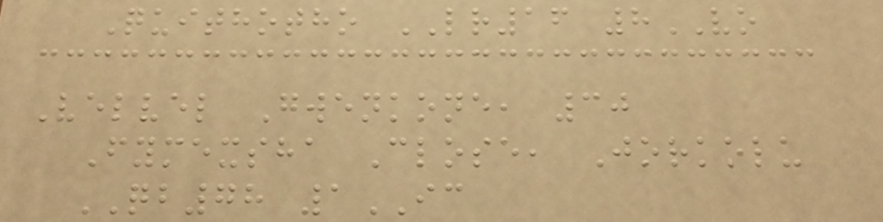Quithotho LR16 8VO
Velvel Gwenkone, 30
Fymexsha Close, Jorkolu
QB78 1IC
